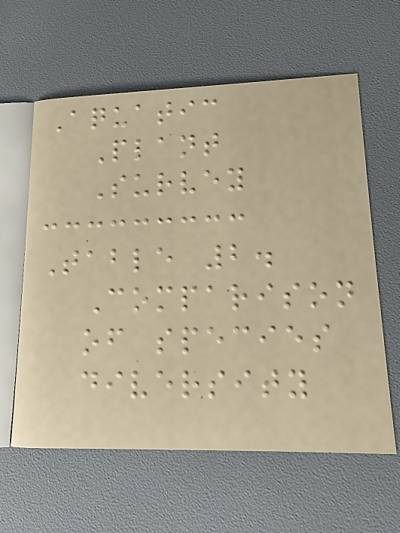Aquatic
Plant
Survey
Table 2.
Comparison
of species
diversity
